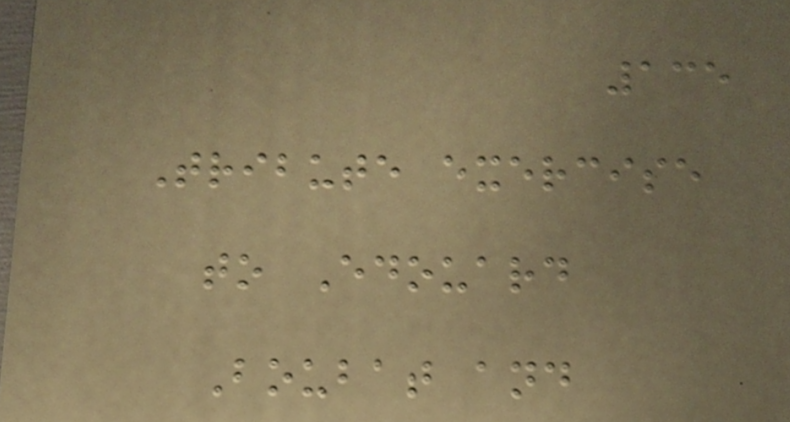135
Tribute exercise
to Edouard
Boubat and
